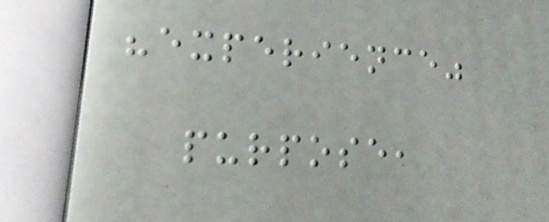"experience"
purpose,
